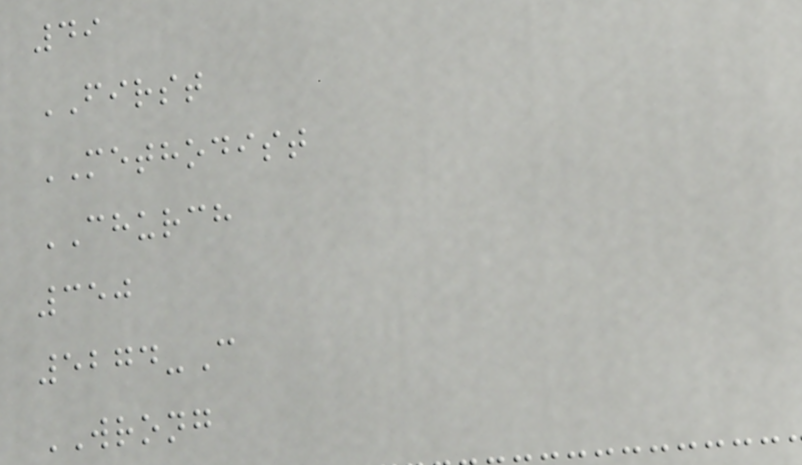49
FIRST
METHODIST
CHURCH
350
5274-C
WRONG
